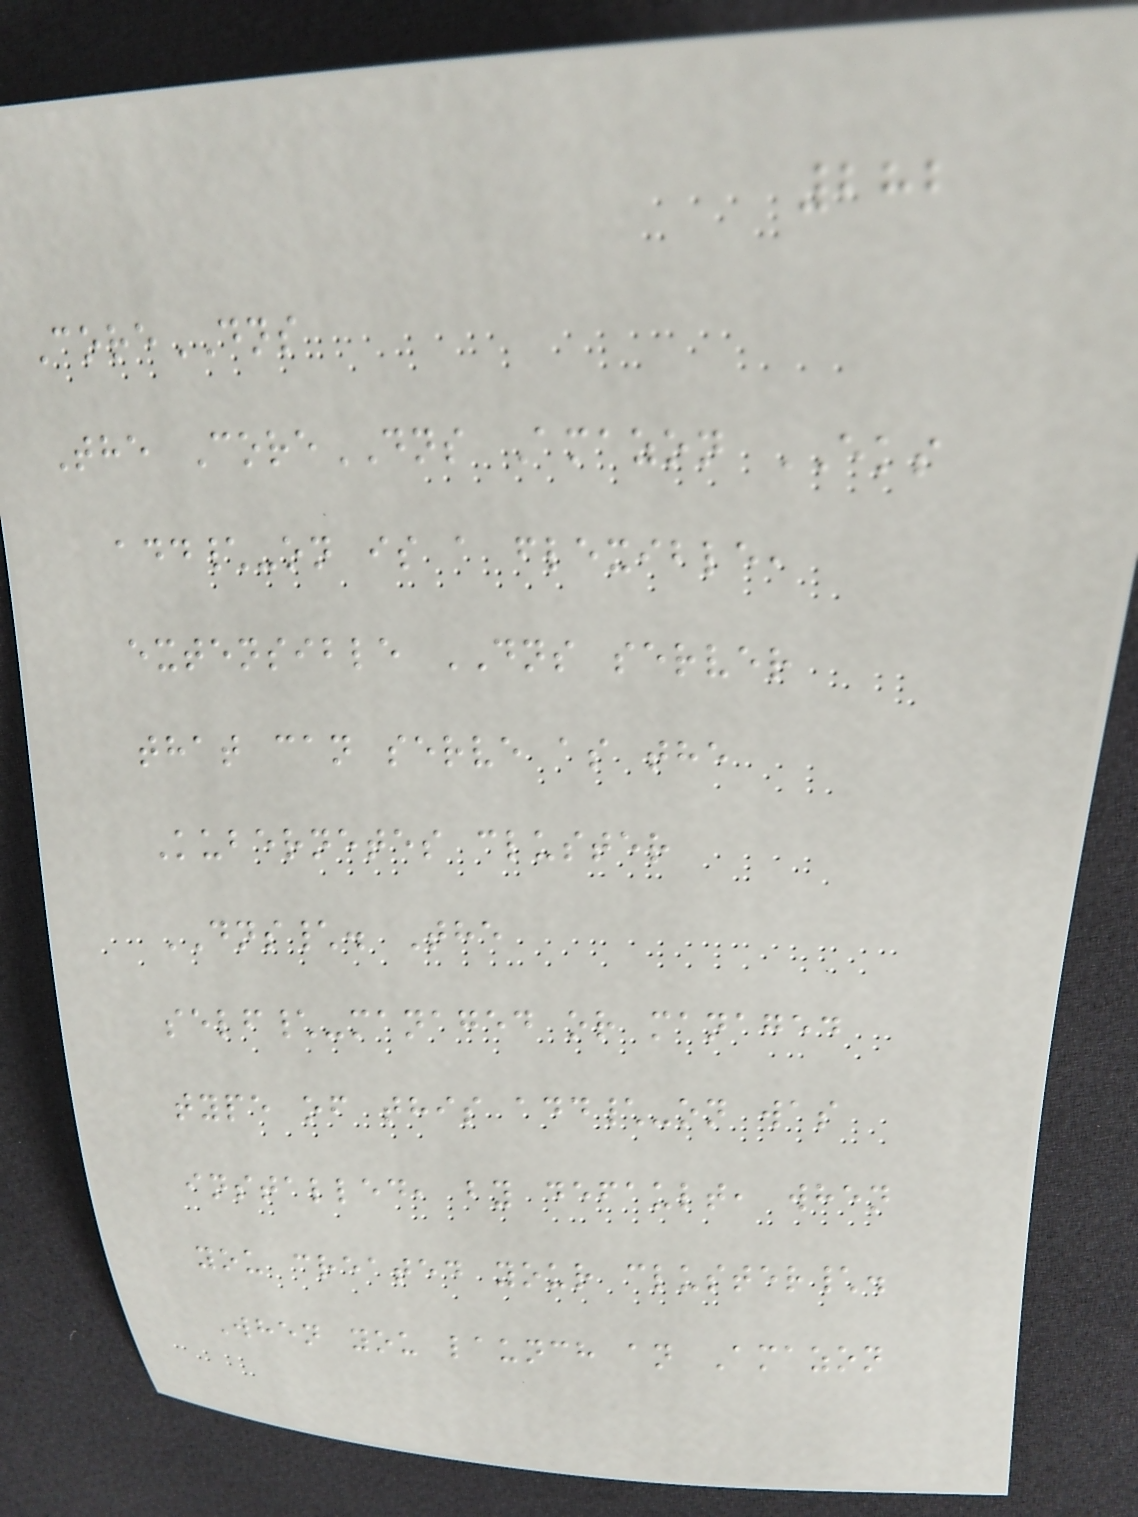282
CoreDNS
The CoreDNS Amazon EKS
add\-on is a flexible,
extensible DNS server
that can serve as the
Kubernetes cluster
DNS\. The
self\-managed or managed
type of this add\-on was
installed, by default, when
you created your cluster\.
When you launch an Amazon
